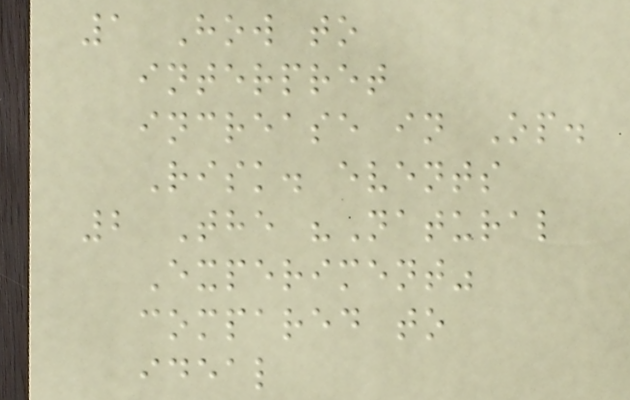1 How to
interpret
increase in Op.
Risk. events
2 The "Natural
Experiment"
compared to
ideal
